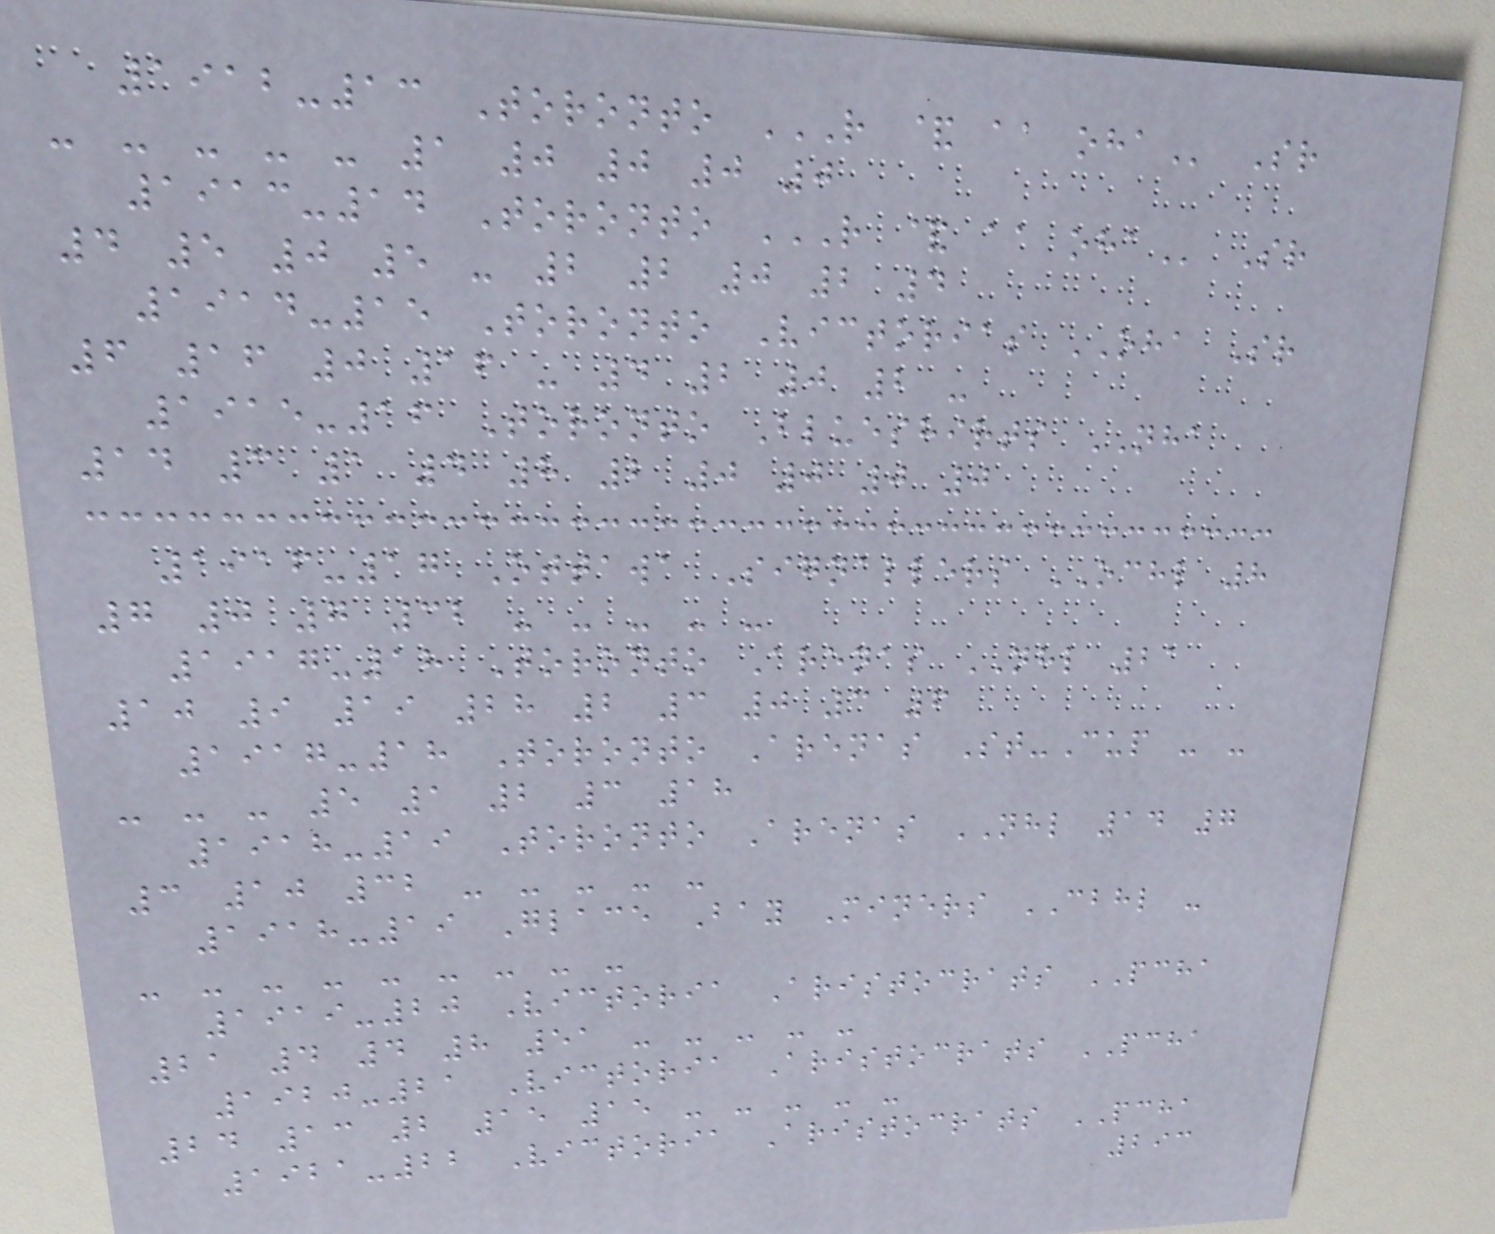1912-13 Toronto R & AA OHA Sr
- - - - - 1 0 0 0 0
1913-14 Toronto R & AA OHA Sr
4 5 0 5 - 2 2 0 2 4
1914-15 Toronto Victorias OHA Sr
6 16 0 16 - 4 2 0 2 -
1915-16 Toronto Blueshirts NHA
14 3 1 4 8 2 0 0 0 0
1916-17 Ottawa Signallers OCHL 8
7 0 7 32 - - - - -
1917-18 Toronto Arenas NHL 21
10 9 19 28 2 3 0 3 6
1917-18 Toronto Arenas St-Cup - -
- - - 5 1 2 3 18
1918-19 Toronto Arenas NHL 14 7
3 10 32 - - - - -
1918-19 Glace Bay Miners CBHL -
- - - - - - - - -
1919-20 Victoria Aristocrats PCHA
21 4 4 8 51 - - - - -
1920-21 Victoria Aristocrats PCHA
24 13 2 15 15 - - - - -
1921-22 Victoria Aristocrats PCHA
293
